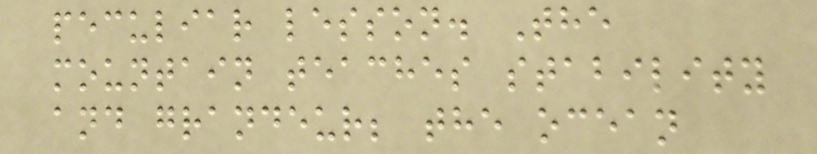peculiar lesson. The
mountain teaches stability
and grandeur; the ocean
